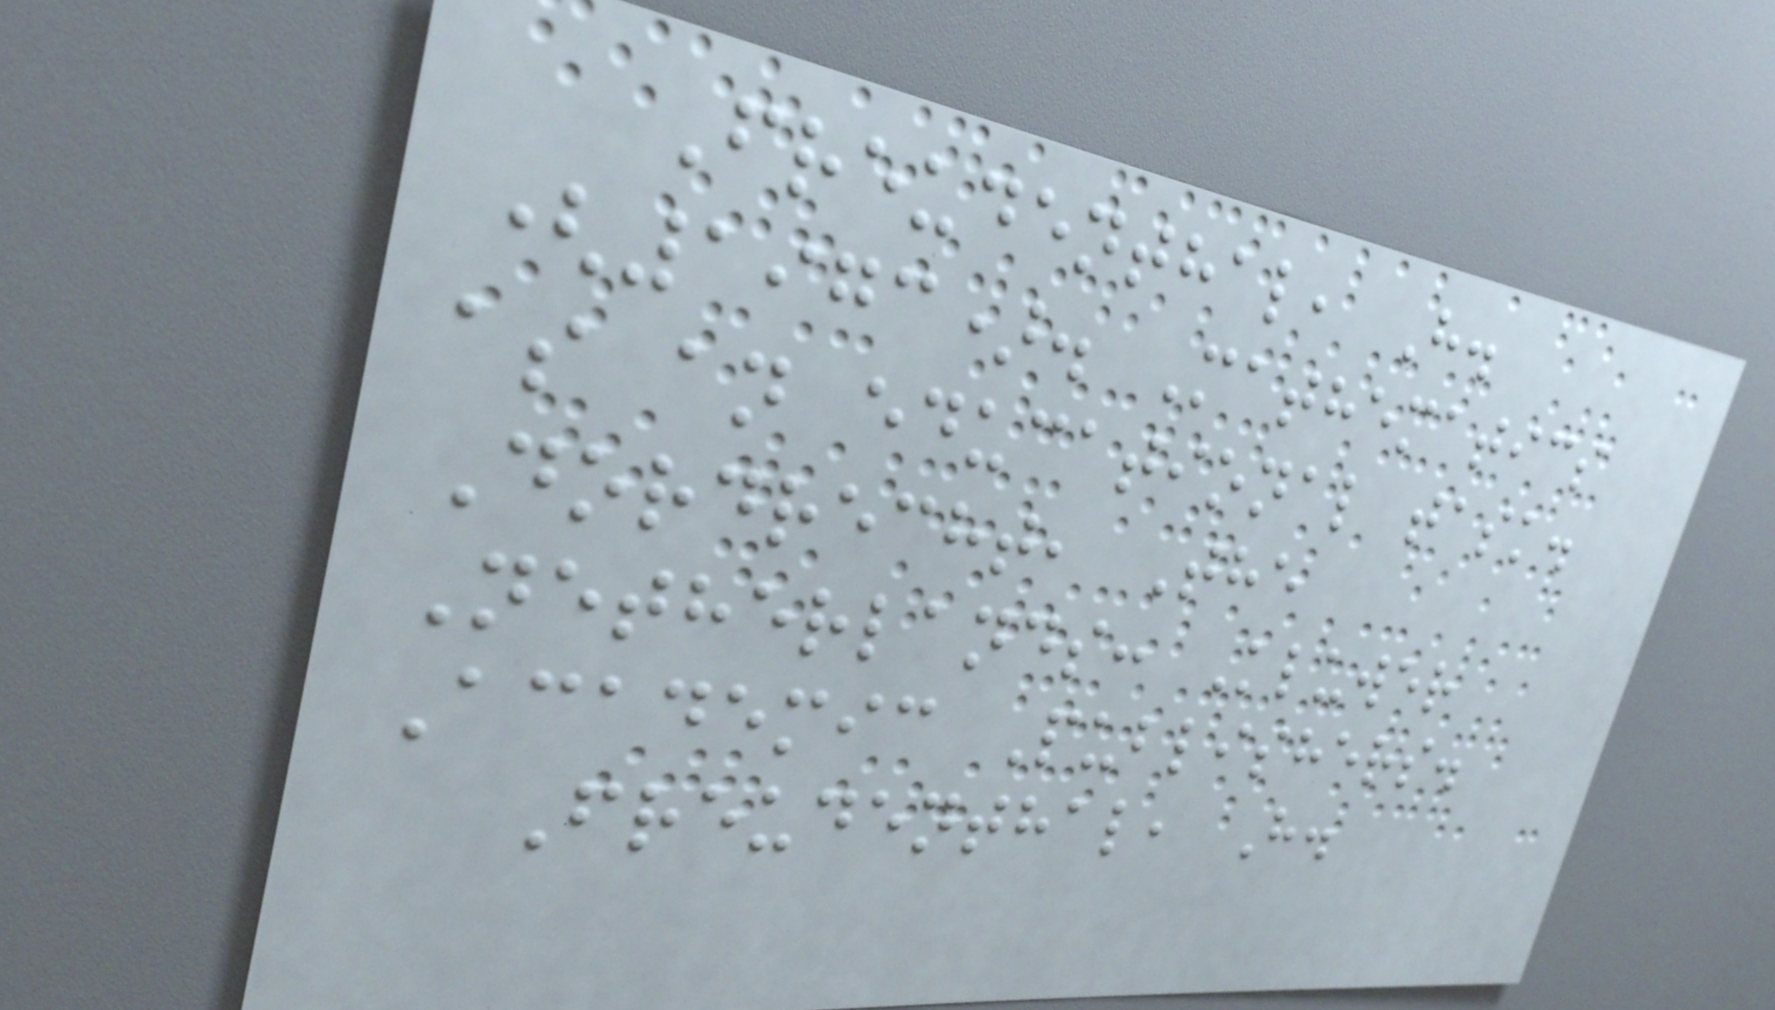Freudenthal, H.
(1973). Mathematics
as an educational task.
Dordrecht, The
Netherlands: Kluwer
Academic Publishers.
Freudenthal, H.
